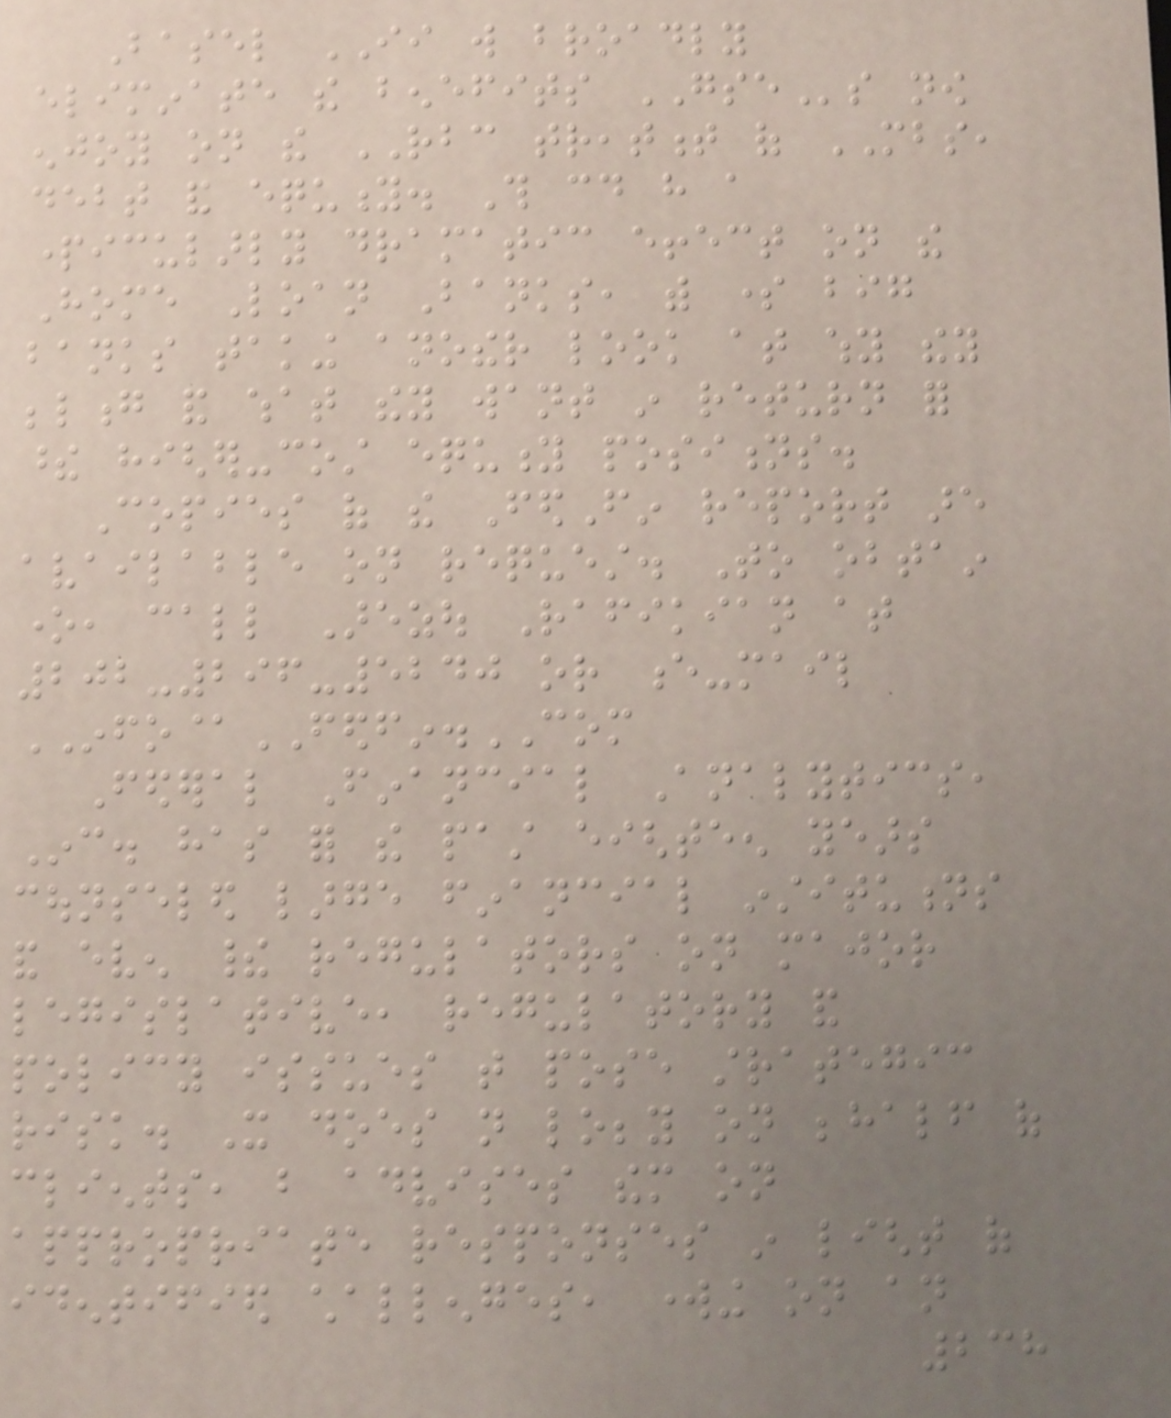Basel II will broadly
eliminate the benefits GSEs now
enjoy on the RBC treatment of MBS,
debt and equity. This could have a
particularly dramatic effect on the
Home Loan Banks, with some big
banks taking another look at why they
belong and what they want in return for
these higher-cost equity positions.
Copies of the FedFin report are
available on request. To obtain
one, call Arezou Rafikian at
202-296-5240 or e-mail
INFO@FEDFIN.COM
Federal Financial Analytics,
Inc. has for the past eighteen years
counseled large financial institutions
and even their regulators on major
legislative, regulatory and
policy issues that pose strategic
risk. It does not lobby on behalf of
clients, but advises them on
appropriate responses in light of
identified challenges, working on an
238
